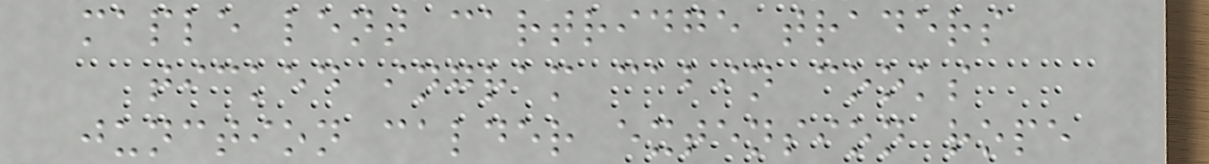maple lent cartridge traders
ticked ingram cabin cooks
junction calder extension rope
